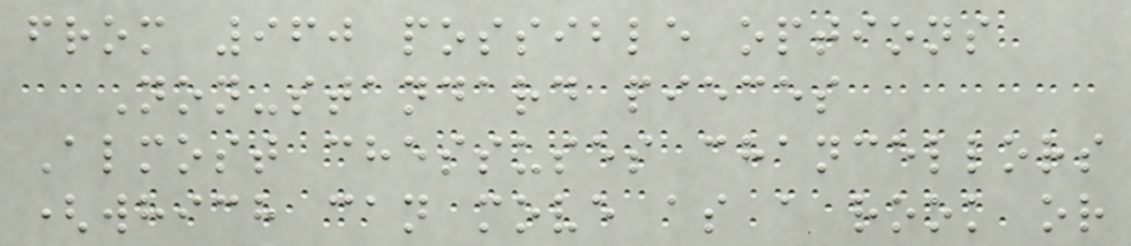from 960 possible options
Non-standard pieces
Almost chessuses chancellors
(which can move as a rook or
